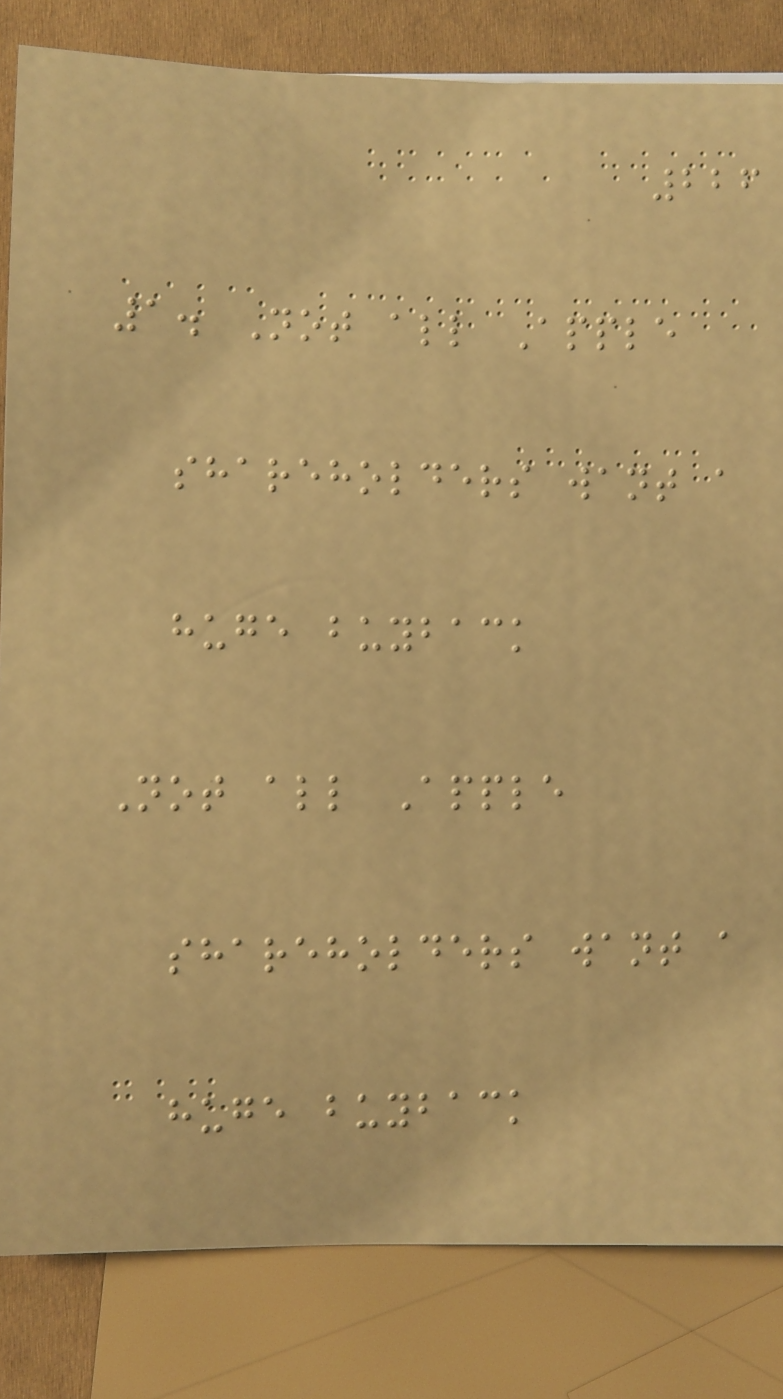226
1. Not all Apple
shareholders want a
huge buyback
Not all Apple
shareholders want a
huge buyback
